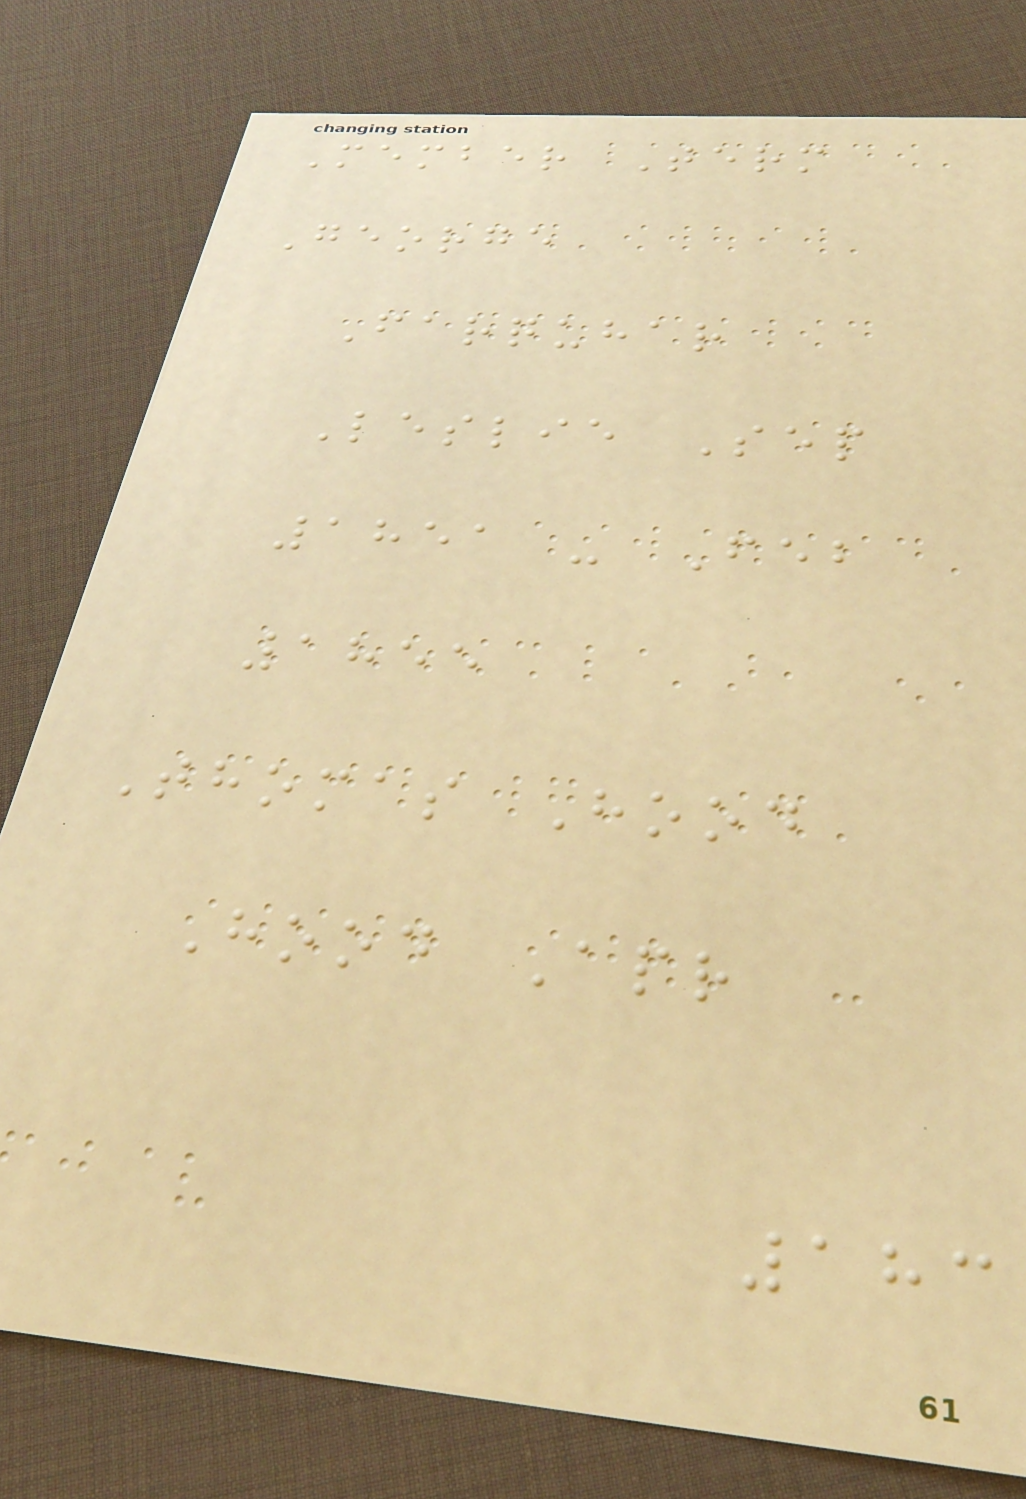Member Term
George
Farquhar
Leslie Sep
1851 - Feb
1855
Thomas Hood
Hood Apr
183
